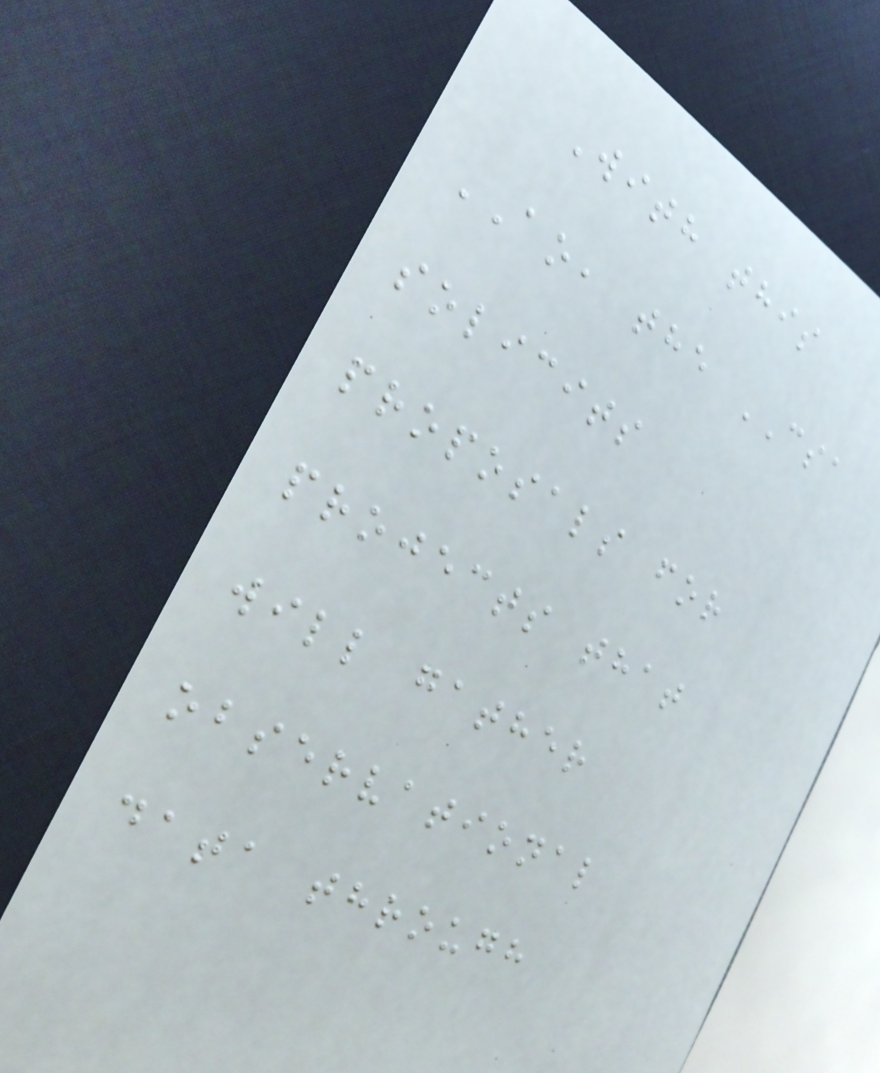With this
AO, the CSA
solicits
proposals for
projects that
will gather
observational
data through
